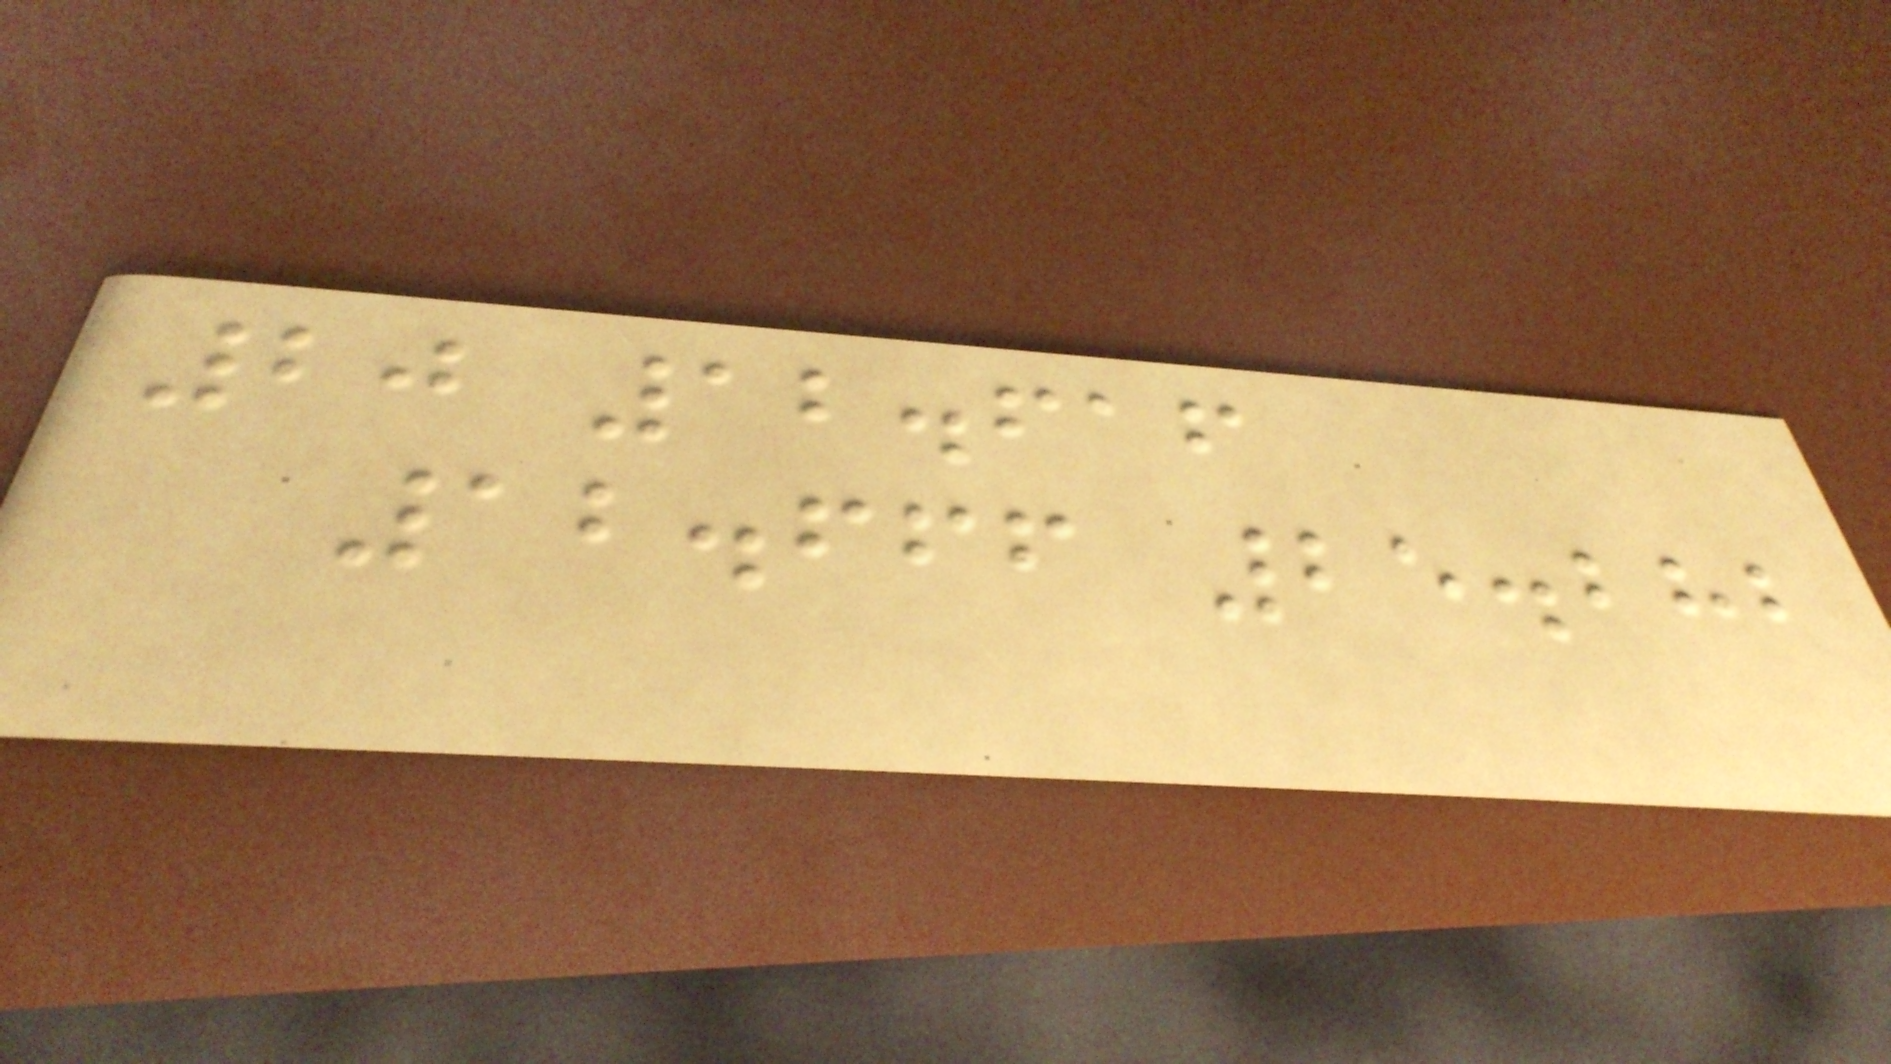20 12.616
12.666 25.282
